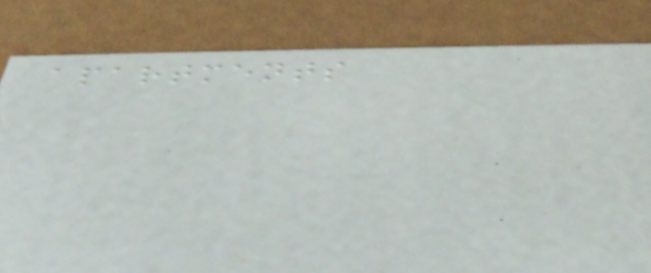apartments
